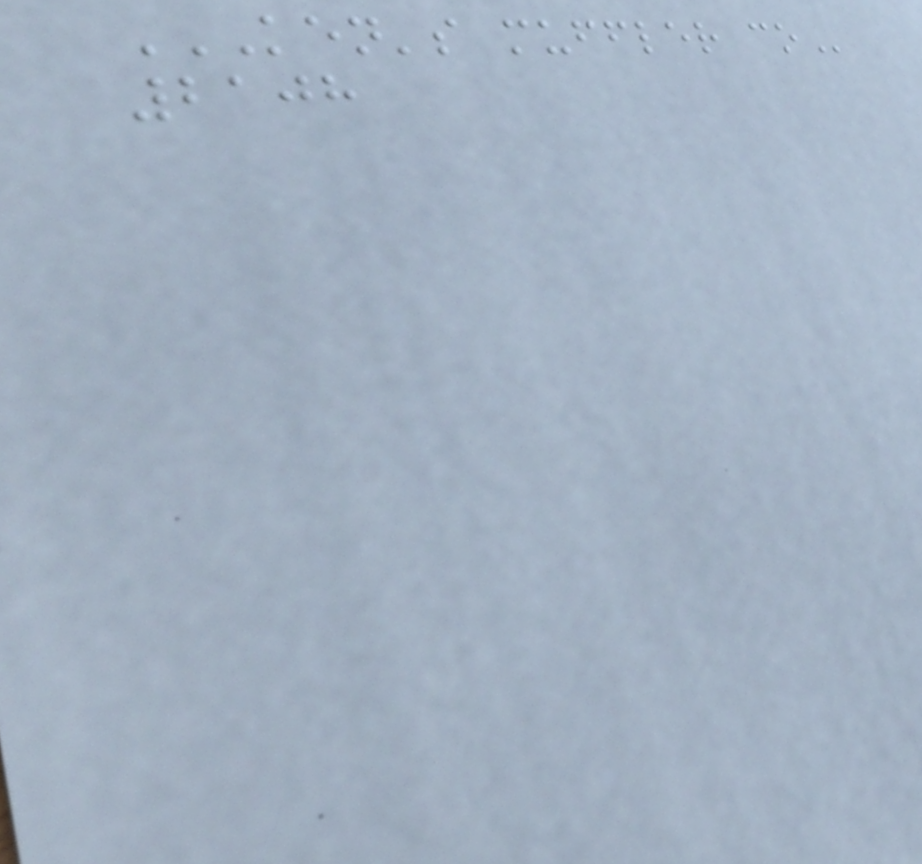KEN'S MUFFLER CO
2108
